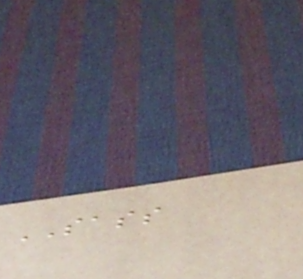SASS
